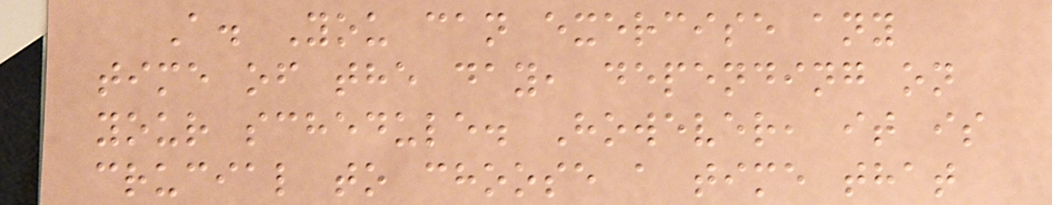A. You can exercise any
time of the day, depending on
your schedule. However, it is
crucial to choose a time that
